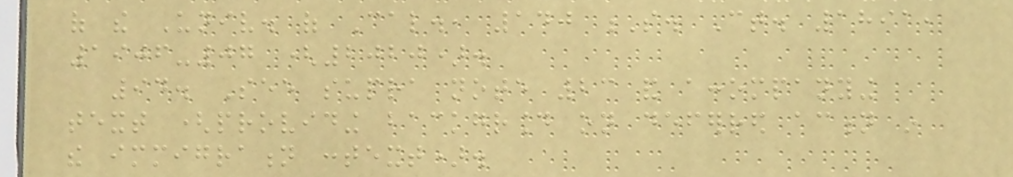of the Univ. of Cal., 140 S. Ct. 1891,
1906-07 (2020).
94. See supra note 23 and accompanying
text (providing background on deferred action in
the immigration context).
